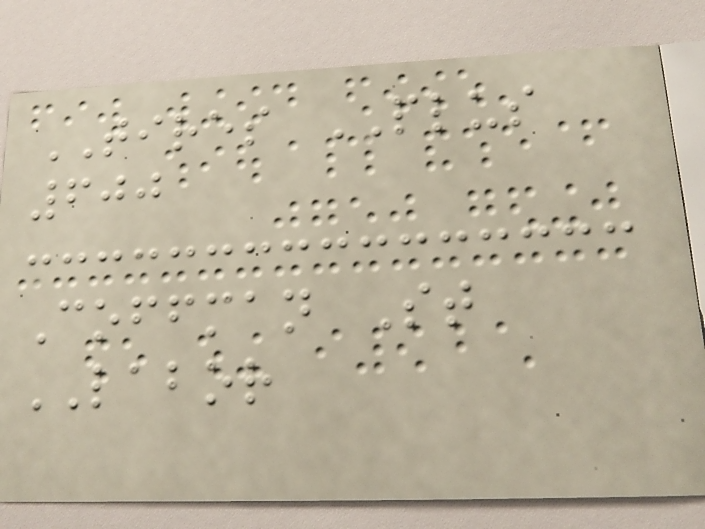TIRES PLUS
600
Coffman St
LABOR
